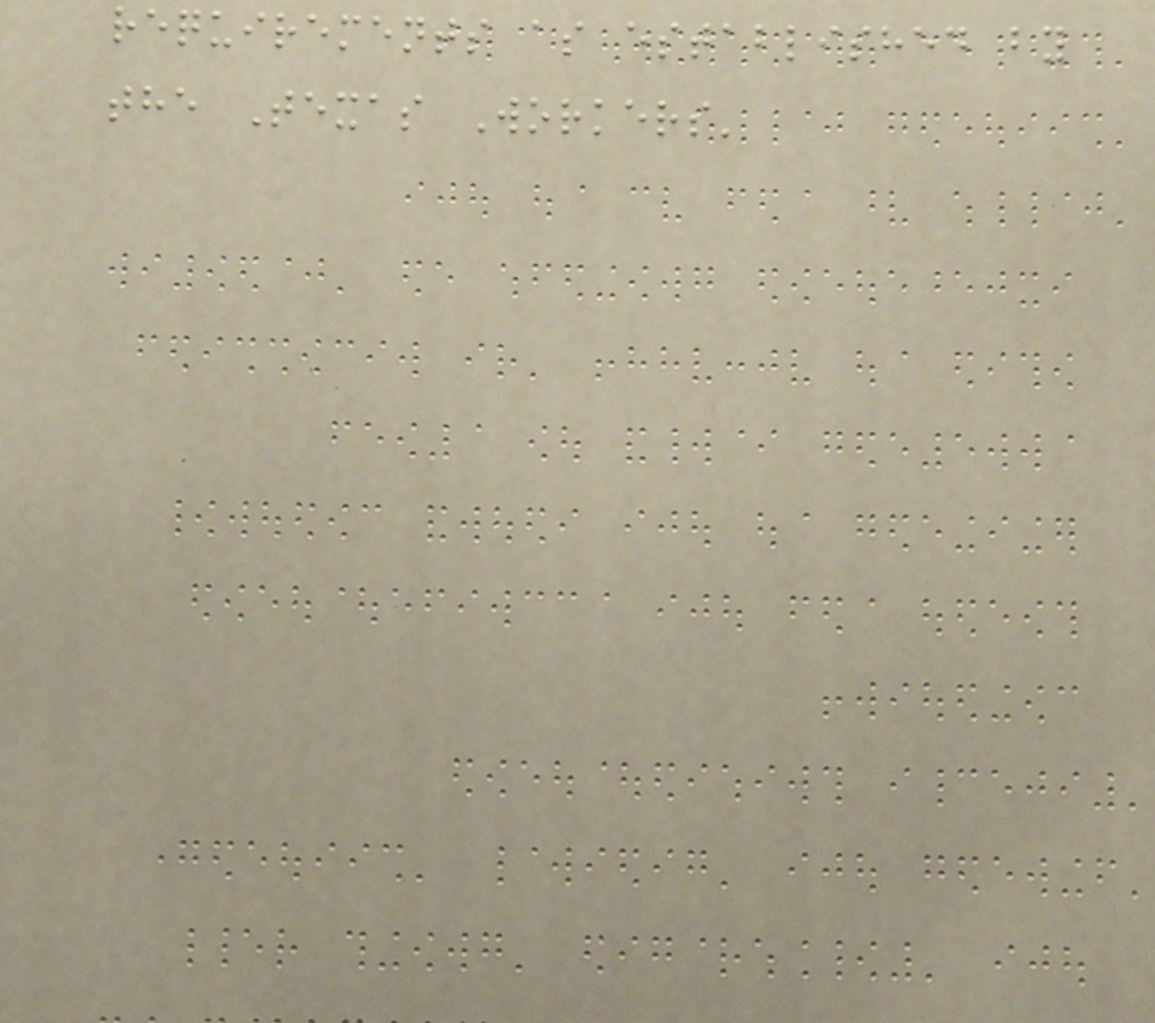requirements as established by
the Texas Workers'
